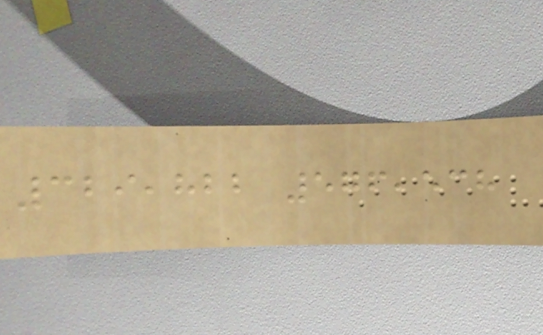329,822 576,538
